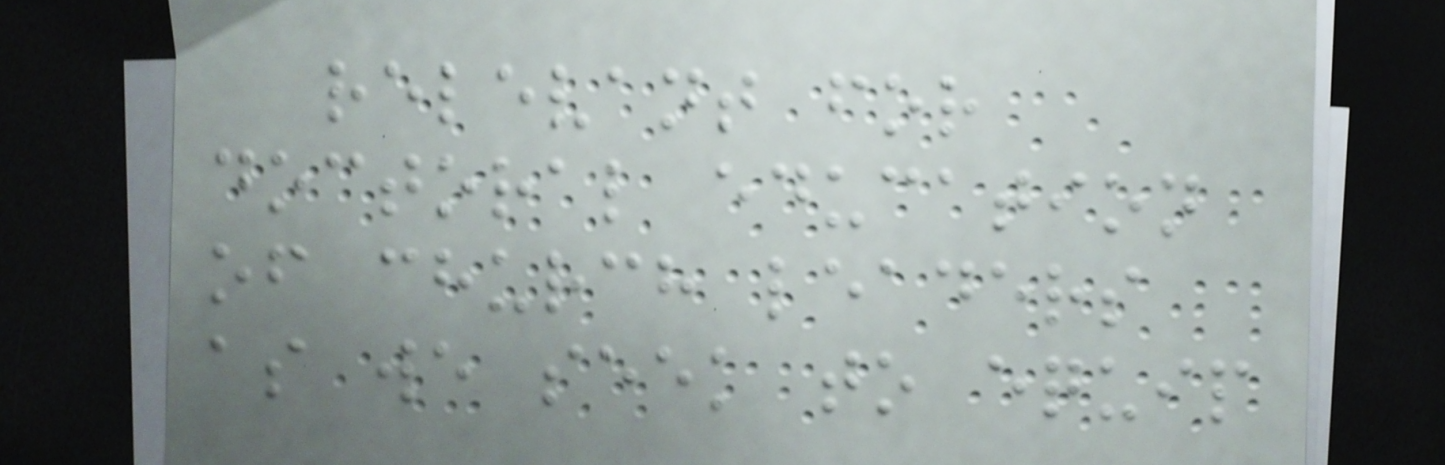relevant for
doctoral education
of church leaders
as we seek to equip
